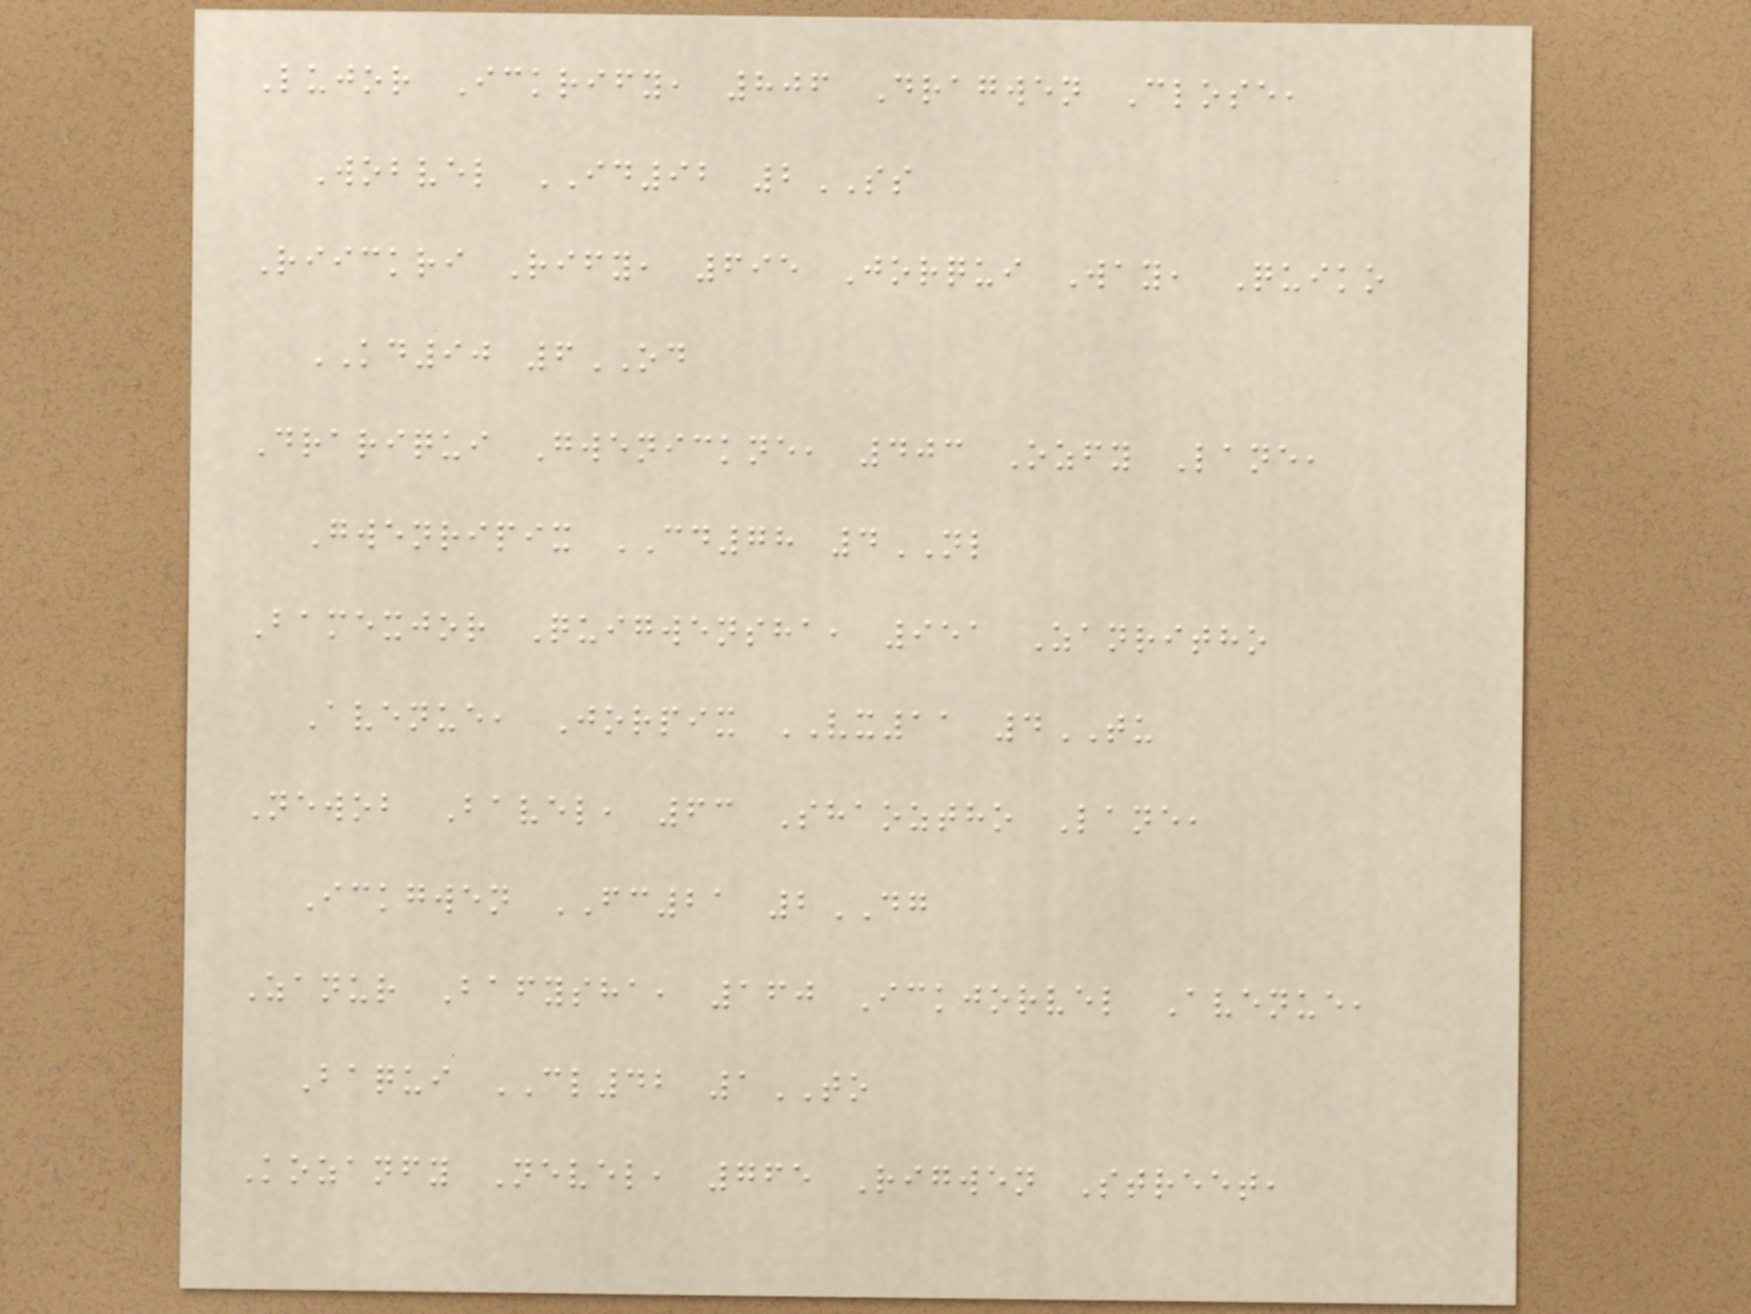Lujor Ickrify, 806 Dragwen Close,
Wobvel ID92 2SS
Riickri Rify, 695 Jorqui Way, Quiko
KD90 6OD
Drariqui Gwenickne, 403 Ozfy Lane,
Gwenripix CD78 4NL
Bamexjor Quigwensha, 951 Zanritho
Avenue, Jorpix VX11 4TU
Newob Bavel, 63 Shaoztho Lane,
Ickgwen FC21 2DG
Zanur Bafysha, 160 Ickjorvel Avenue,
Baqui CL42 1TO
Kozanfy Nevel, 765 Rigwen Street,
